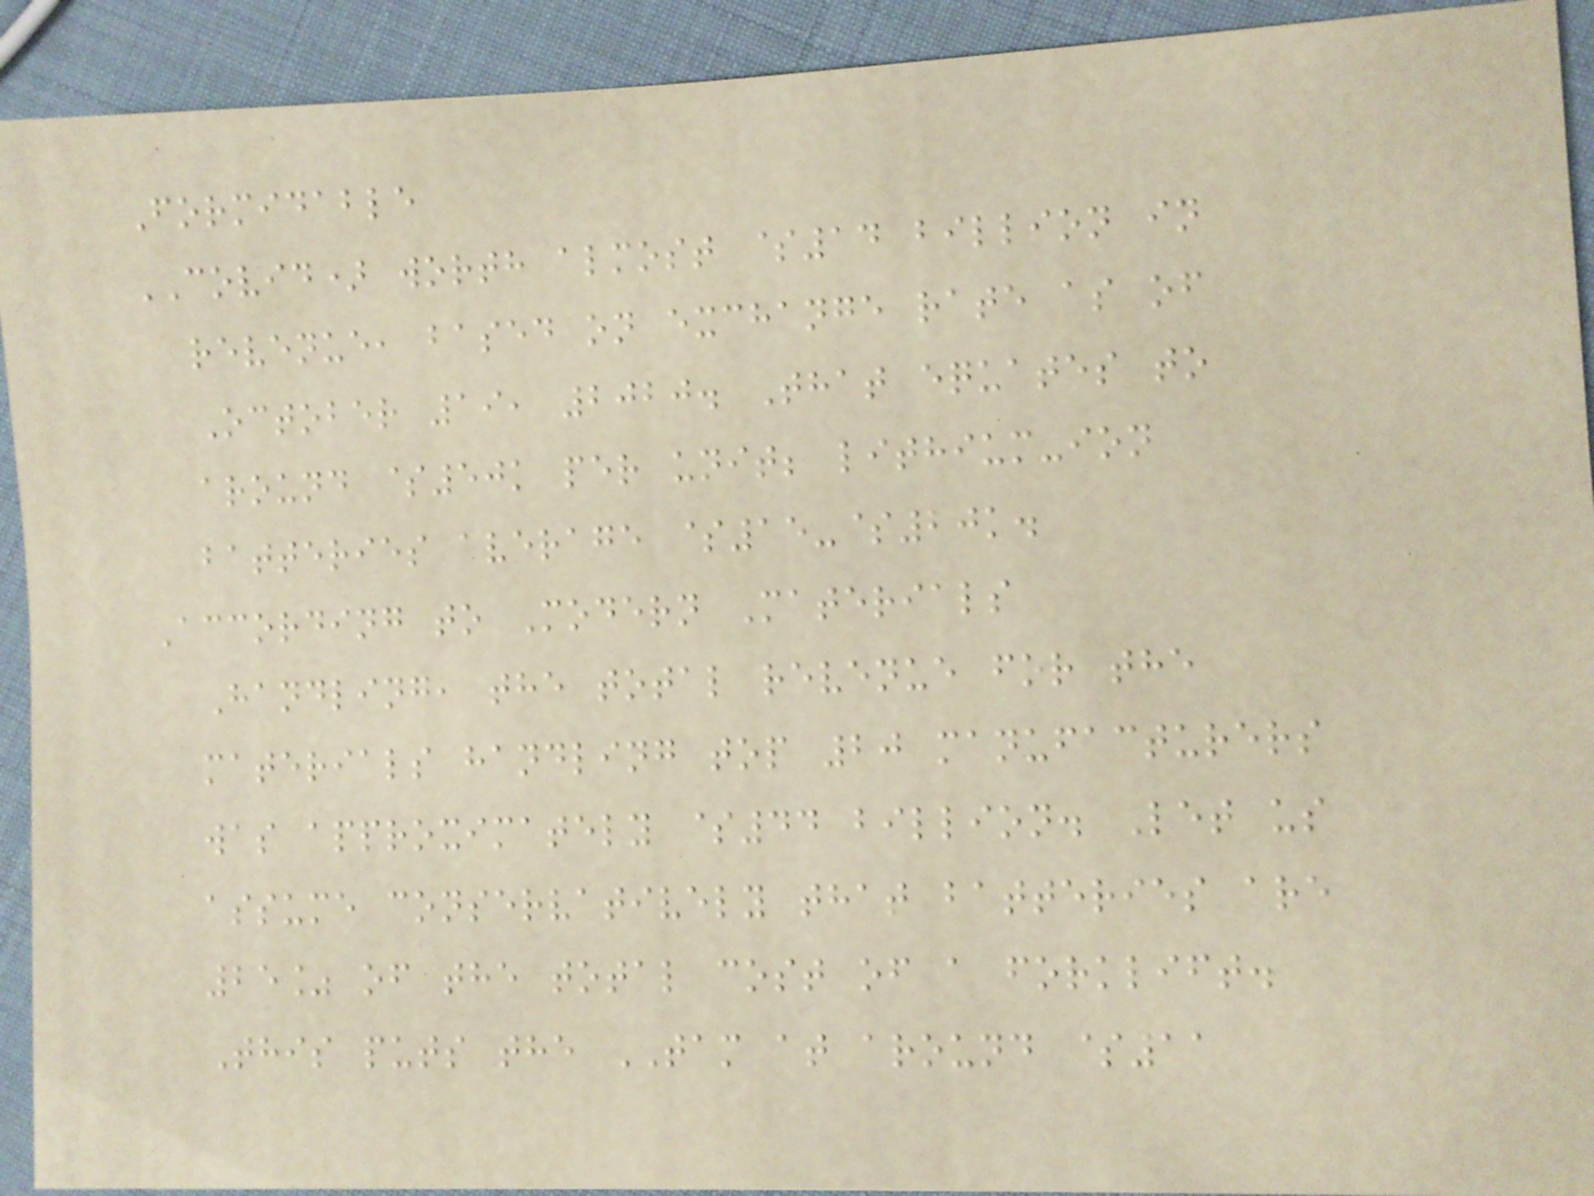Formidable
COVID) worth almost $14 billion in
revenue, based on exchange rate as of
October 19, 2020. That equates to
around $50k per unit; lithium-ion
batteries average $15-$20k.
According to Modern Materials
Handling, the total revenue for the
materials handling top 20 manufacturers
was approximately $44 billion. Let us
assume conservatively that batteries are
25% of the total cost of a forklift.
This puts the TAM at around $11
